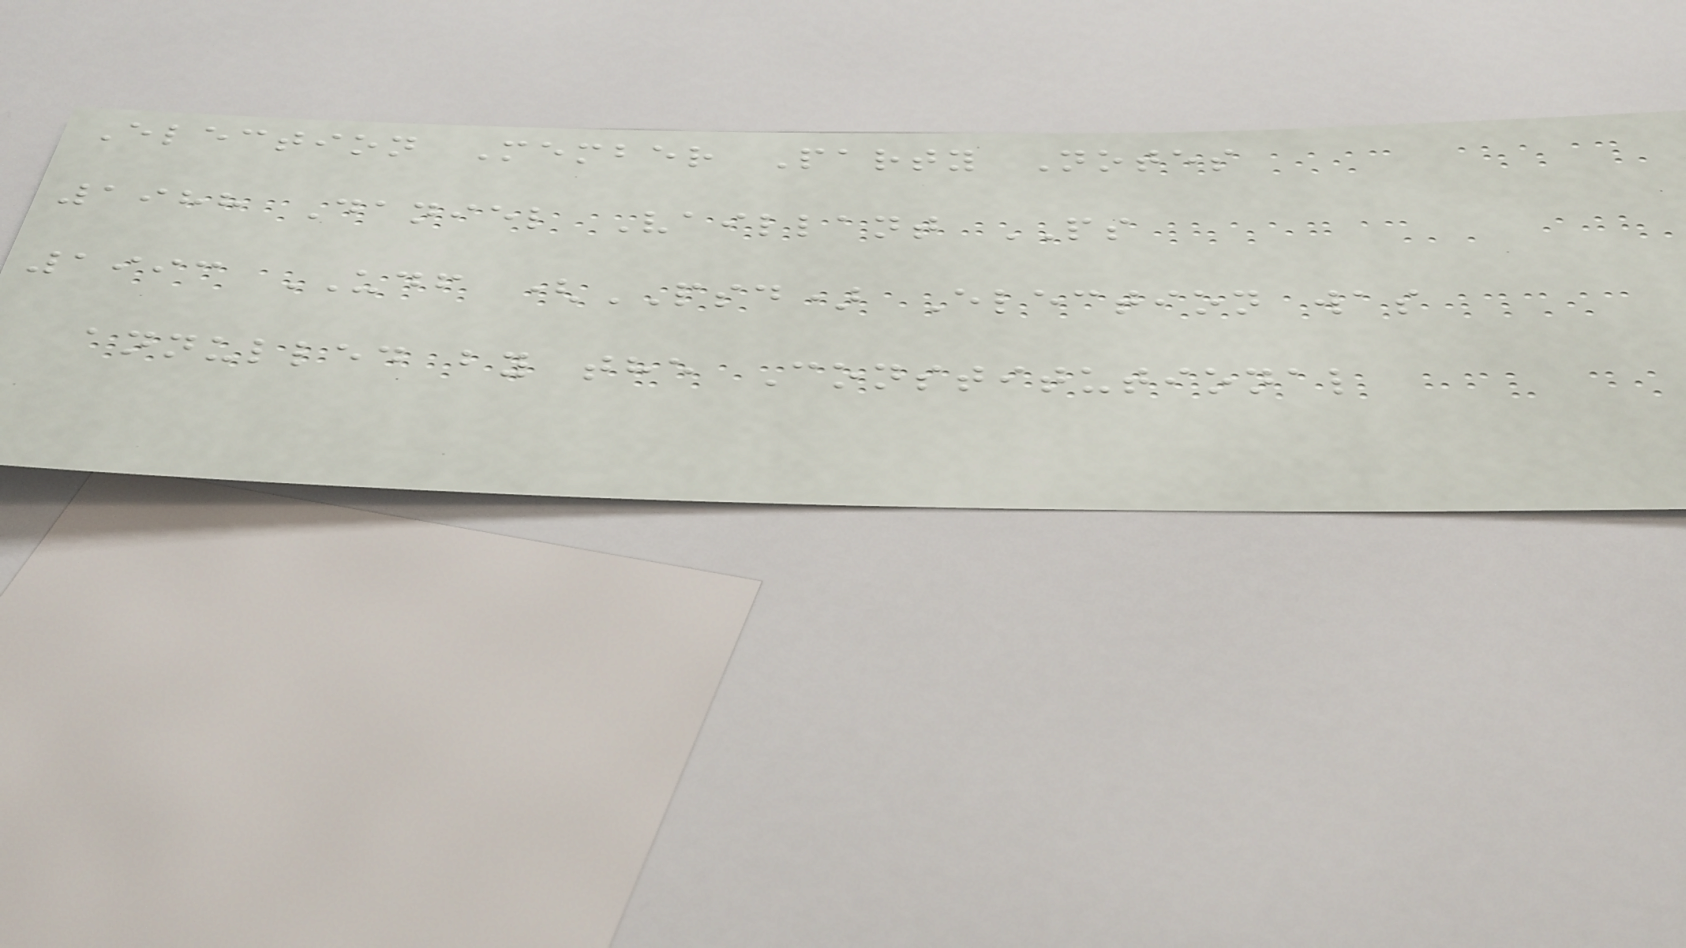Election Member Party Notes
1988 Daniel Vaillant PS
1993 UDF (PSD) Election was
annulled by the Constitutional
